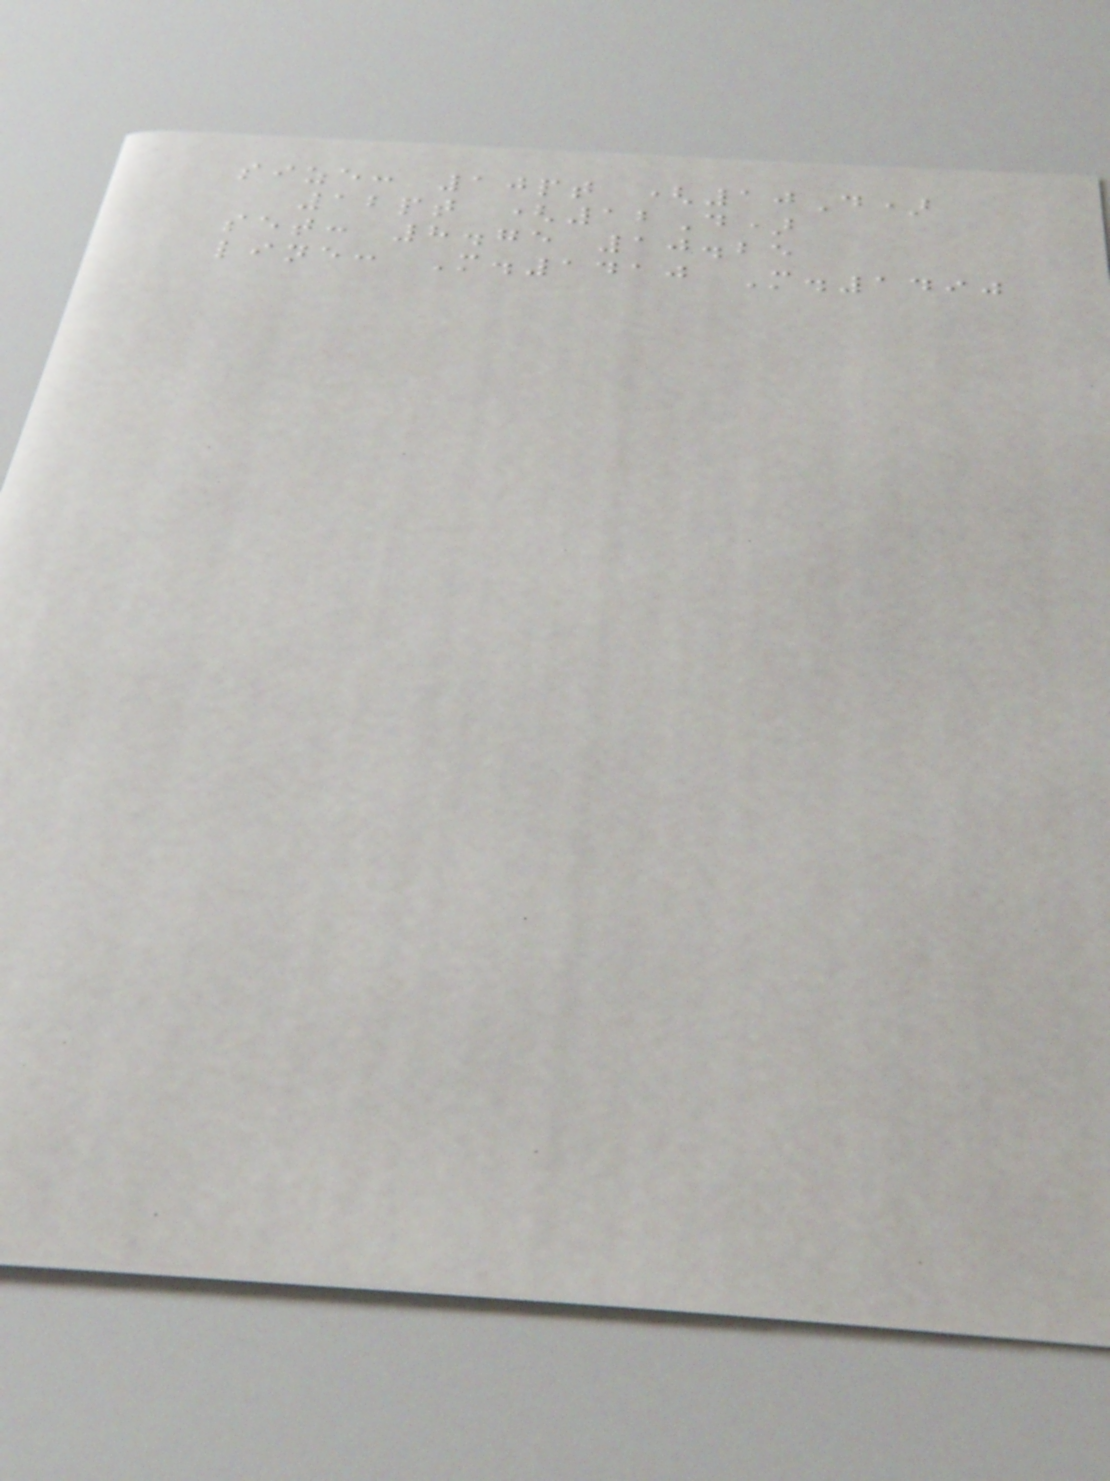size: 10pt (10D)
12pt (12D)
set: 8.75 10.25
line: M.1410 M.1490
